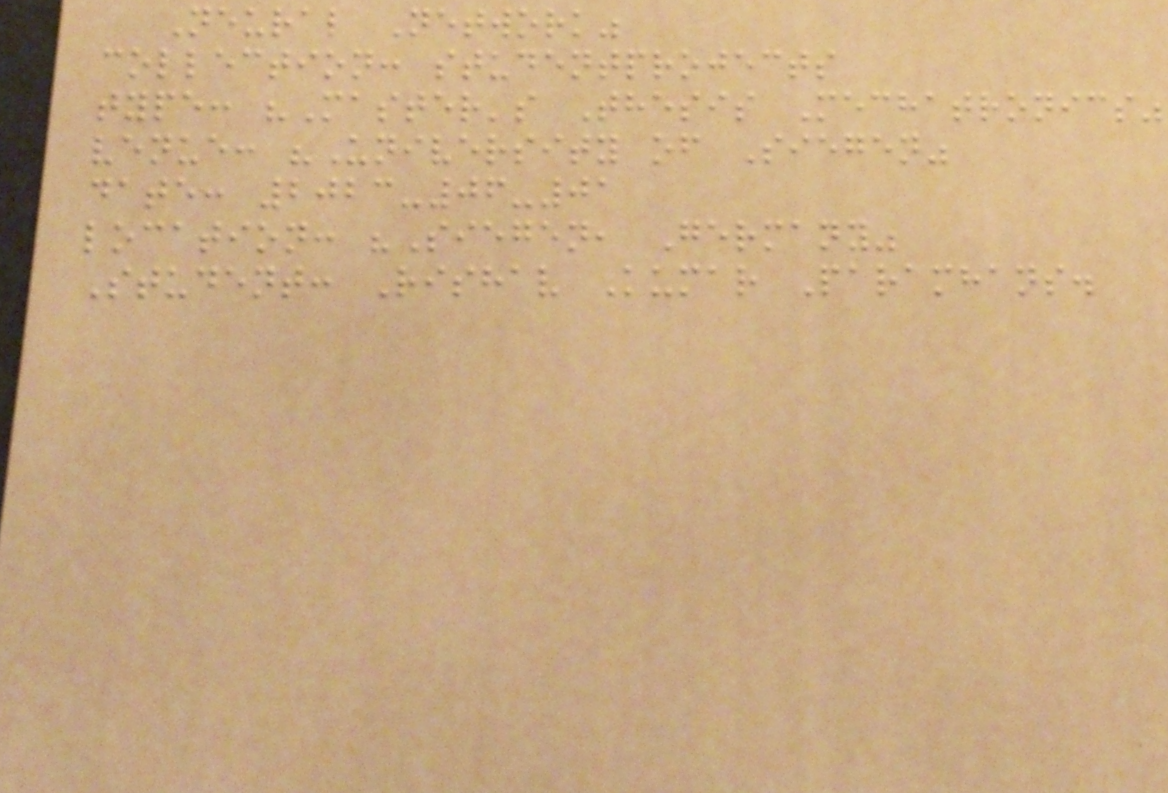Neural Network"
collection: studentprojects
type: "Master's Thesis Mechatronics"
venue: "University of Siegen"
date: 2023-06-01
location: "Siegen, Germany"
Student: Rishav Kumar Paramhans.
